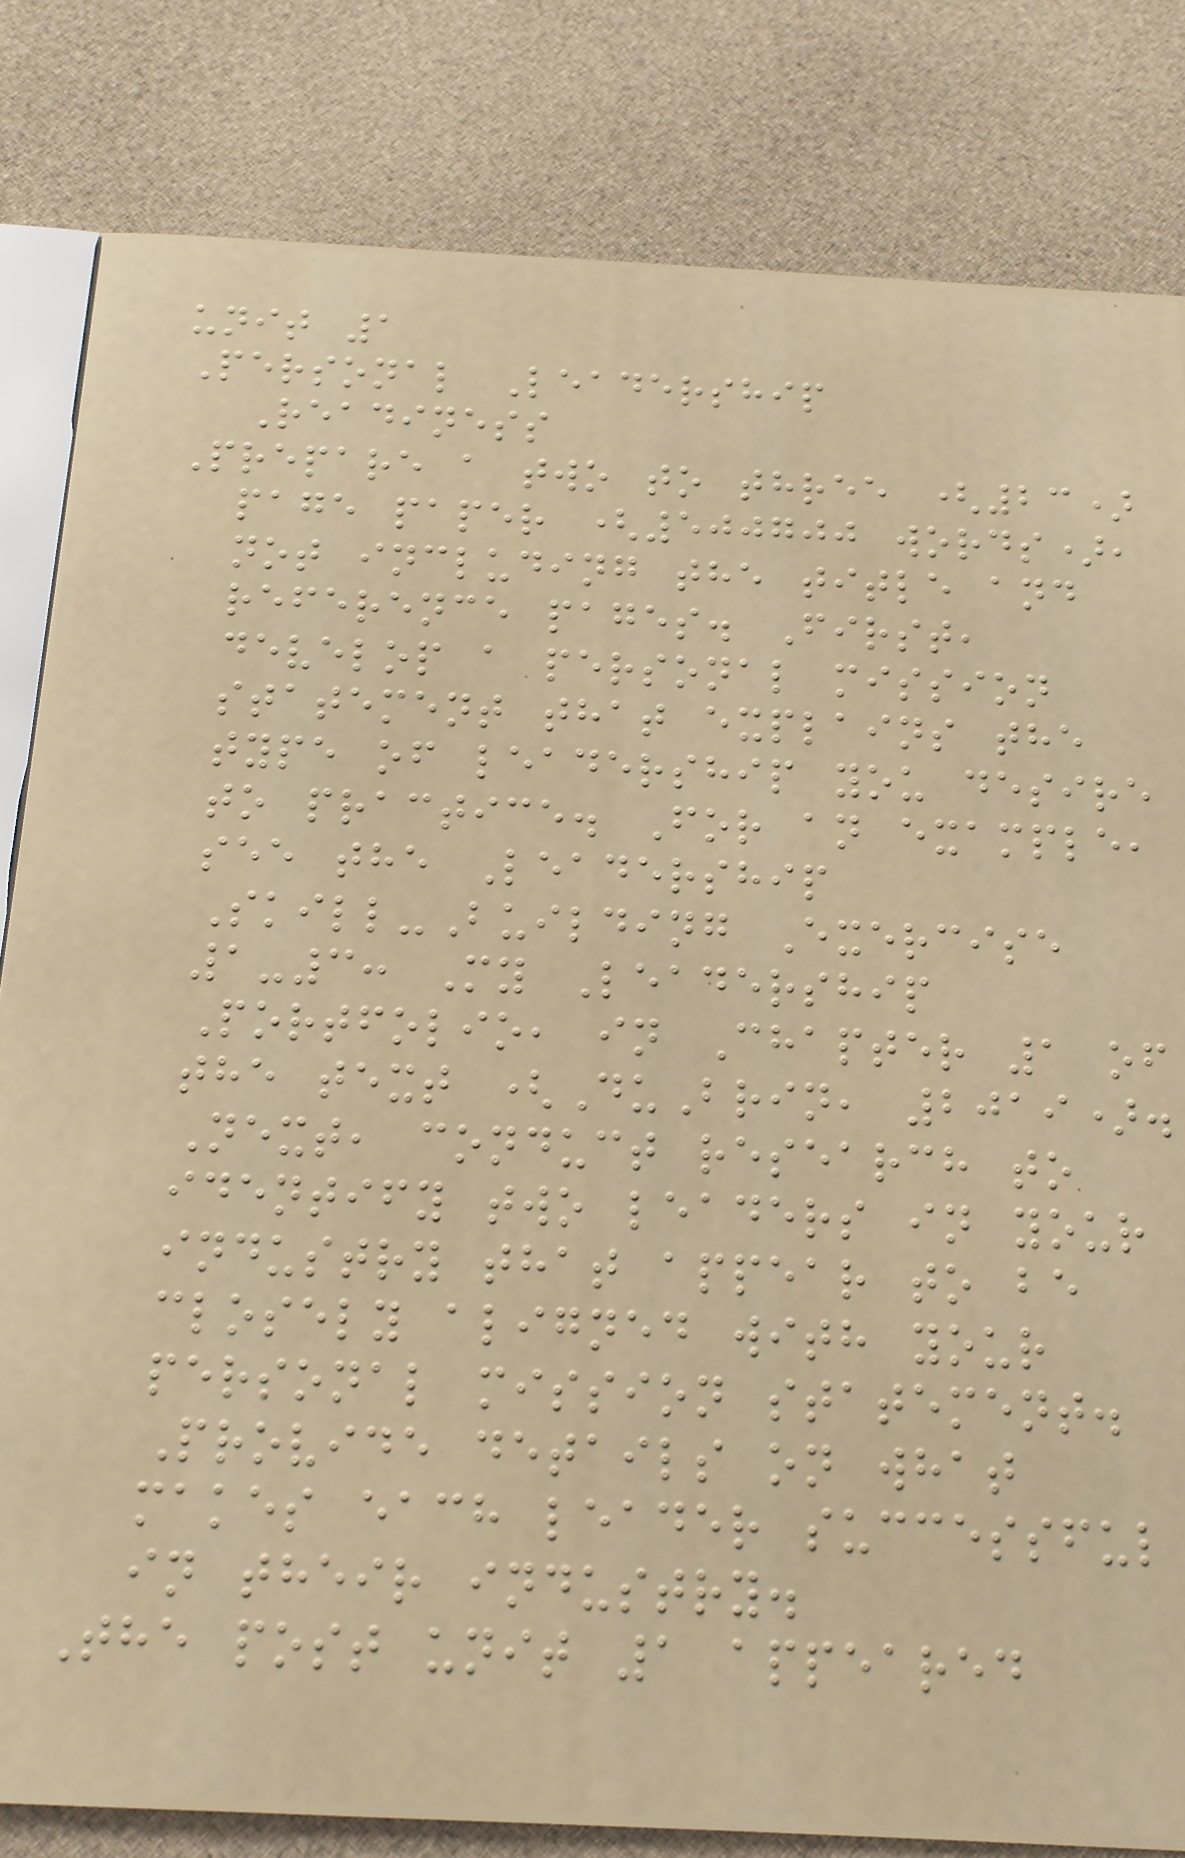unit 1
Personal Leadership
Readiness
Prepare a two to three (23)
page paper (500700 words),
not including the title and
reference pages. First,
develop a personal mission
statement that explains the
type of leadership you desire
to practice. For an example,
see the Leadership
Skill-Building Exercise
1-3: My Leadership
Portfolio, in Chapter 1 of
the text (DuBrin, 2019).
Next, conduct research to
identify two leaders in your
industry that appear to be
closely aligned with your
personal mission statement.
Provide details on what
makes each leader successful
in their industry.
The post unit 1 appeared
